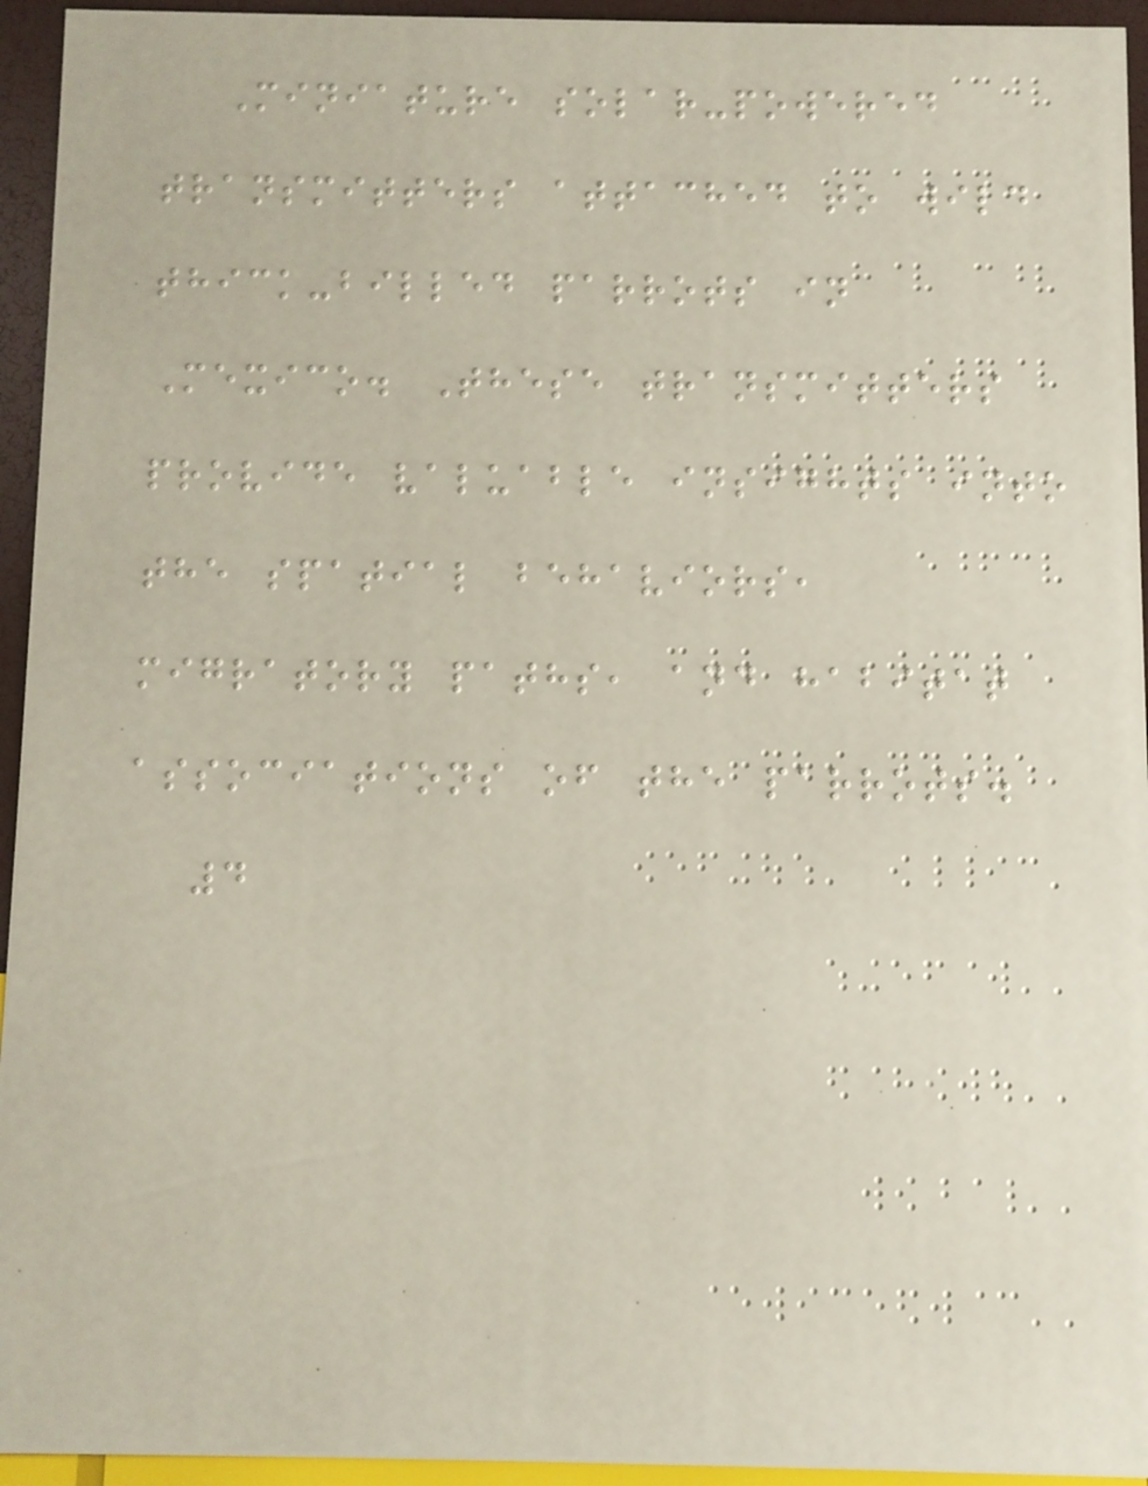Miniature solar-powered
transmitters attached to wild
thick-billed parrots in
Mexico. These transmitters
provide valuable insights into
the spatial behaviors,
migratory paths, and habitat
associations of the parrots.
4
